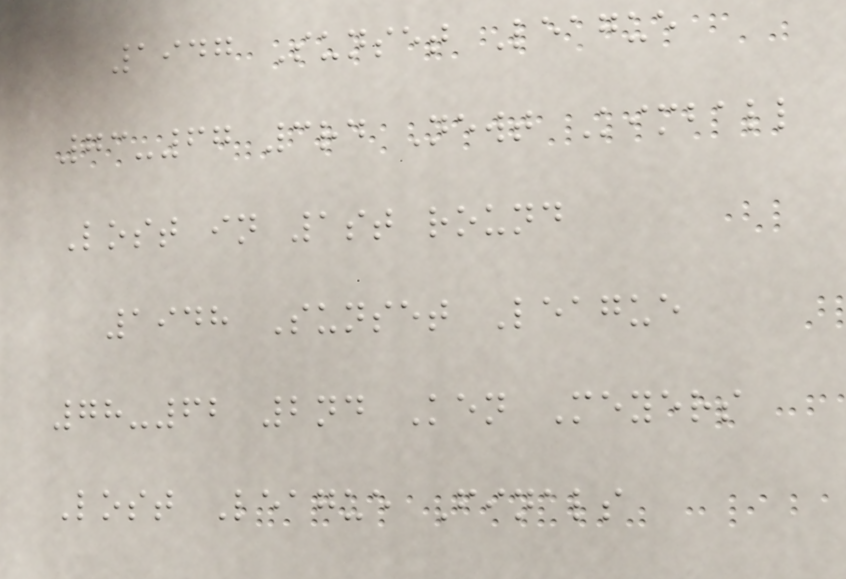1947 Sunset League
73-67 3rd Newt Kimball
Lost in 1st round
1948 Sunset League
78-62 2nd Ken Meyers
Lost League Finals
